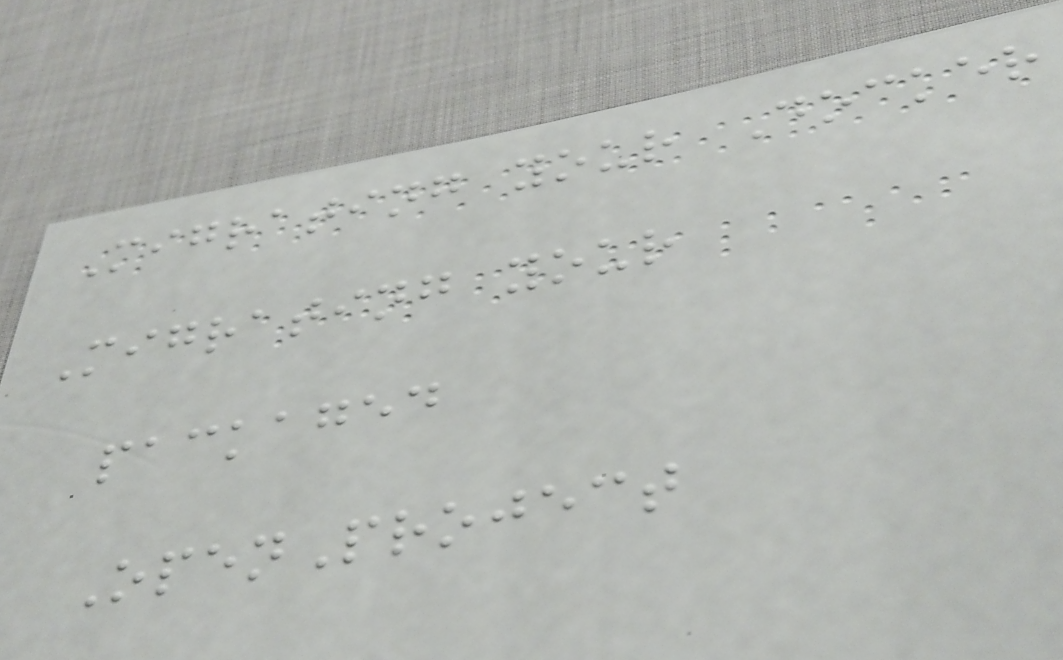Migrating your Docker
Migrating your
packaged
OpenProject
